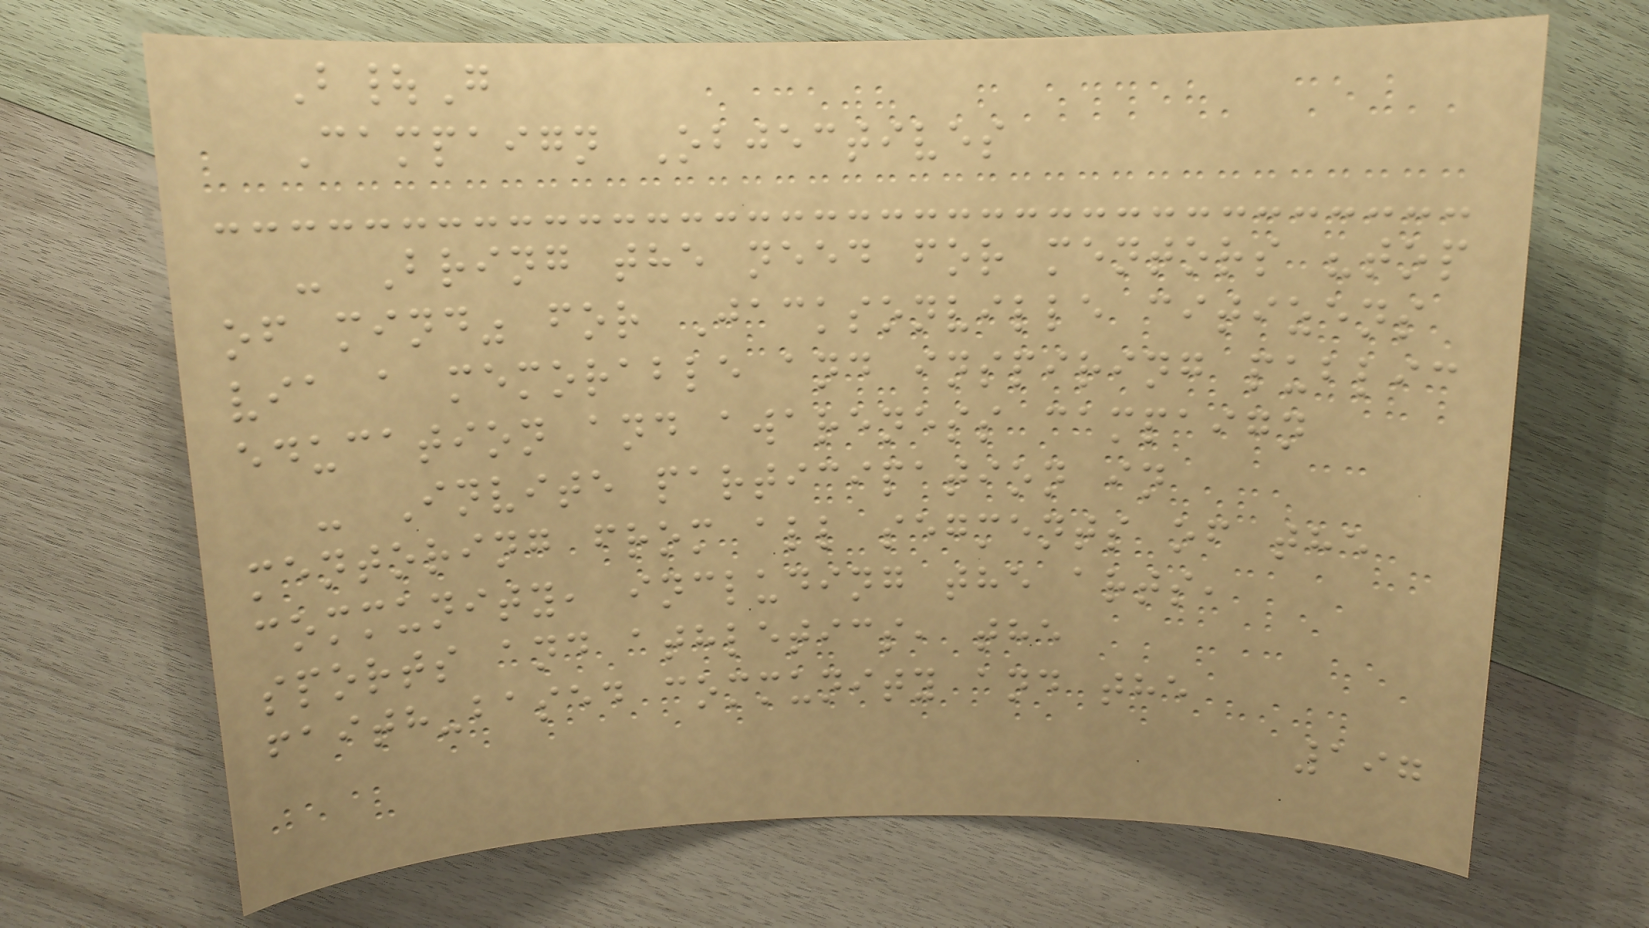B|G
Campaign Objectives
- Bring the need for mentors "top
of mind" for Jacksonville citizens
via a memorable and inspiring public
education and awareness campaign
- Invite participation in
mentoring from all segments of the
community, including the arts,
sports and athletics, the
faith-based community and the
197
